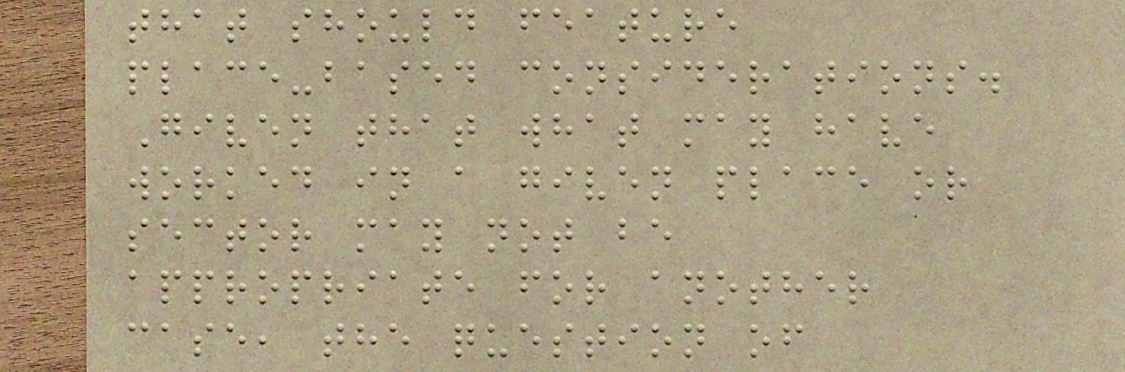that should feature
place-based considerations.
Given that what may have
worked in a given place or
sector may not be
appropriate for another
case, the question of
